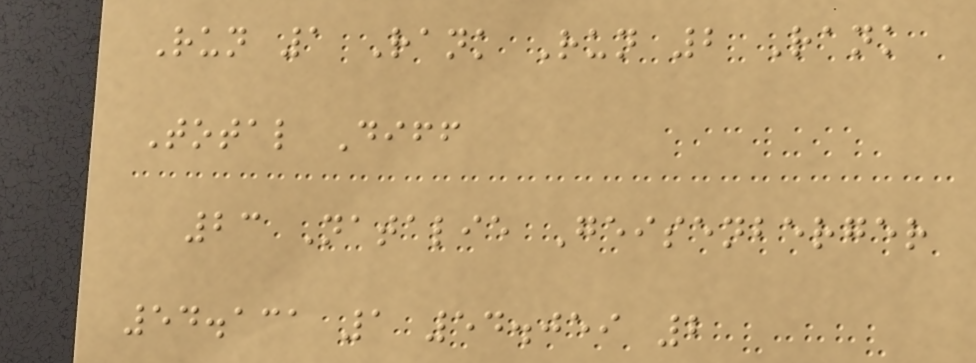Run 1 Rank Run 2 Rank
Total Diff
23 Natalie Geisenberger
54.131 1 54.059 2
